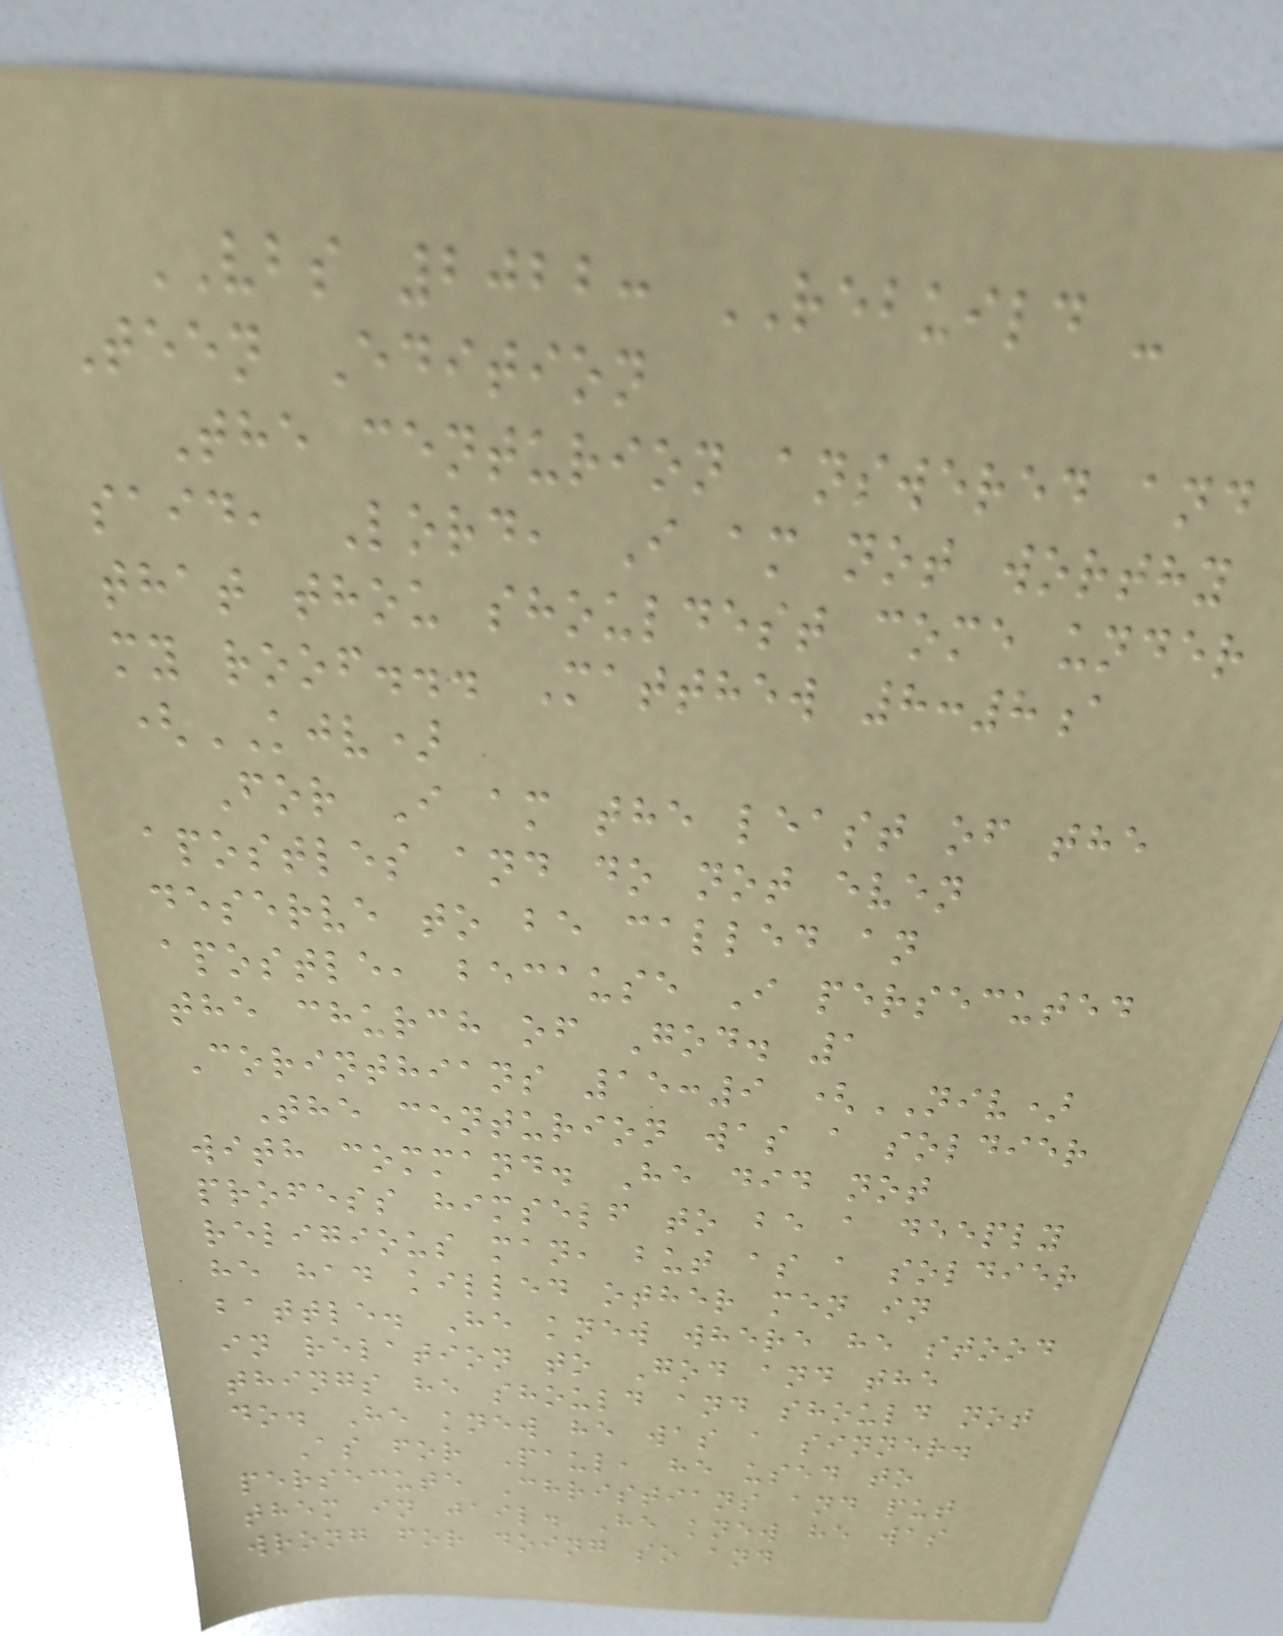VBS 2022: REBUILD -
Teen Edition
The centurion answered and
said, Lord, I am not worthy
that thou shouldest come under
my roof... Matthew 8:8a
(KJV)
For I am the least of the
apostles and do not even
deserve to be called an
apostle, because I persecuted
the church of God. 1
Corinthians 15:9 (NIV)
The centurion was a soldier
with command. He did not
profess himself to be a deeply
religious man, but as a soldier
he had killed other men in
battle. He knew where he stood
in relation to God and the
things he should and should not
do. He knew he was a sinner.
As for Paul, he used to
persecute Christians and put
them in jail. He knew he was
wrong for doing so and
